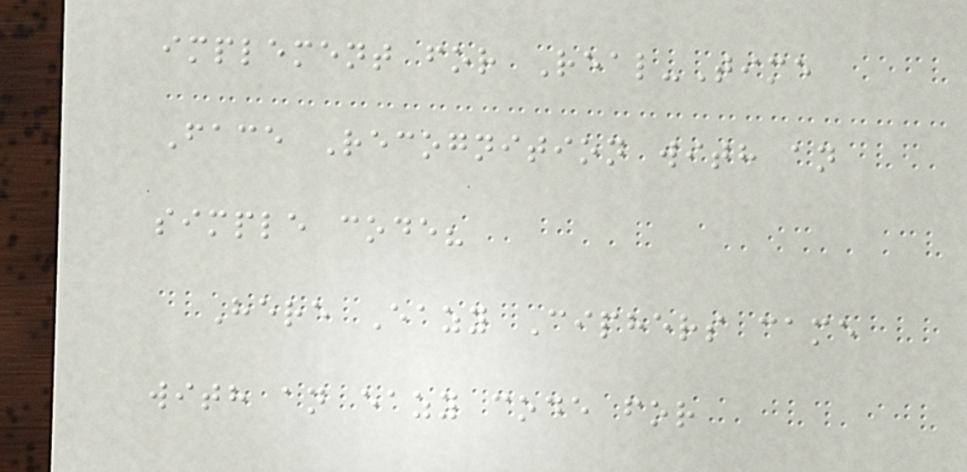implement for Real-Time
Face Recognition with an
simple code?
Here Eazy Ciphers came
with an eazy code for
